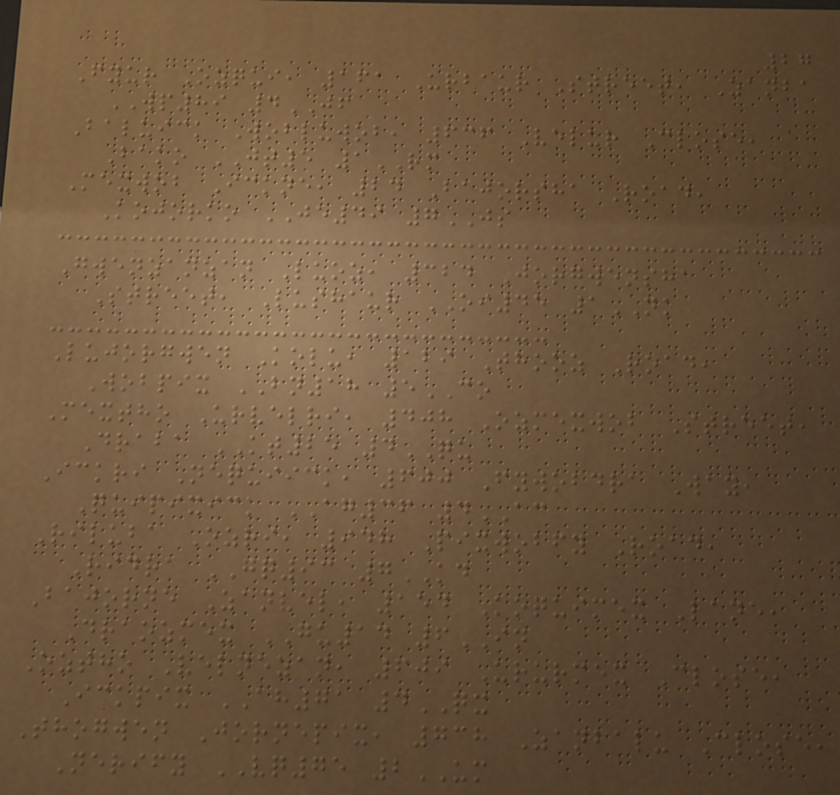27
Fyur Ozqui, 161 Urbaur Street, Zanba
WP89 4JF
Baluick Wobluwob, 636 Velur Close,
Bako JT5 1RM
Mexwob Ickne, 24 Bajorsha Road,
Kojorko JE49 7JS
Gwenzanzan Luoz, 324 Jorgwensha
Street, Lushaur OI45 1NK
Lujorgwen Kolu, 129 Thooz Road,
Wobpix BN18 5CO
Mextho Urvelri, 408 Ozmexwob Street,
Draba KT25 4QU
Ickri Nequiick, 600 Fywobdra Way,
Quipixick AG36 4AC
Riluba Ozri, 948 Pixwobfy Road,
Ridra GQ93 7KD
Bajorne Zanvel, 154 Koquimex Lane,
Draozmex GU14 6IN
Oztho Velnezan, 609 Ururmex Close,
Ickpix AH71 4QX
Thogwen Jornepix, 738 Zanbalu Close,
Nerify VQ75 2UM
